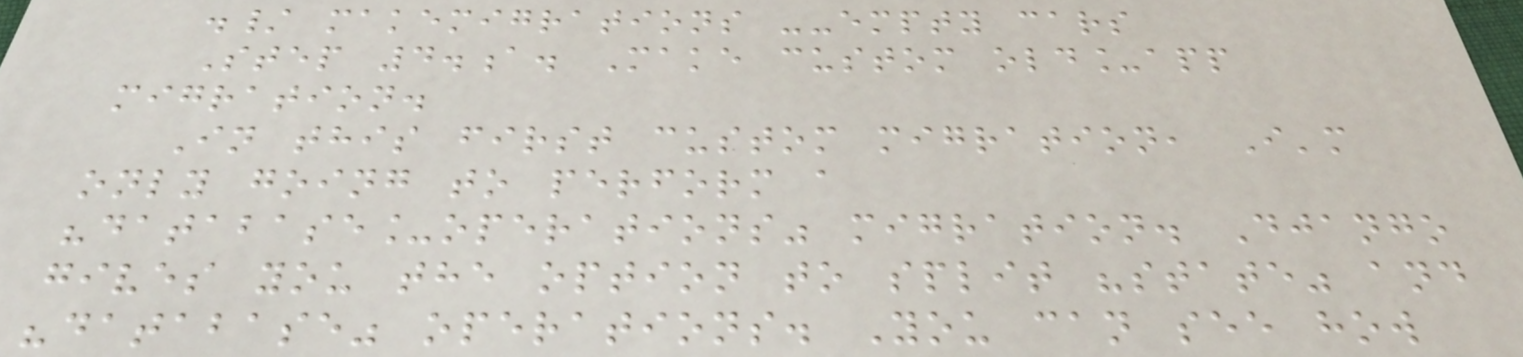./ makemigrations --empty cars
Step 4.a. Make custom old_app
migration.
In this first custom migration, I'm
only going to perform a
"database_operations" migration. Django
gives you the option to split "state" and
"database" operations. You can see how
